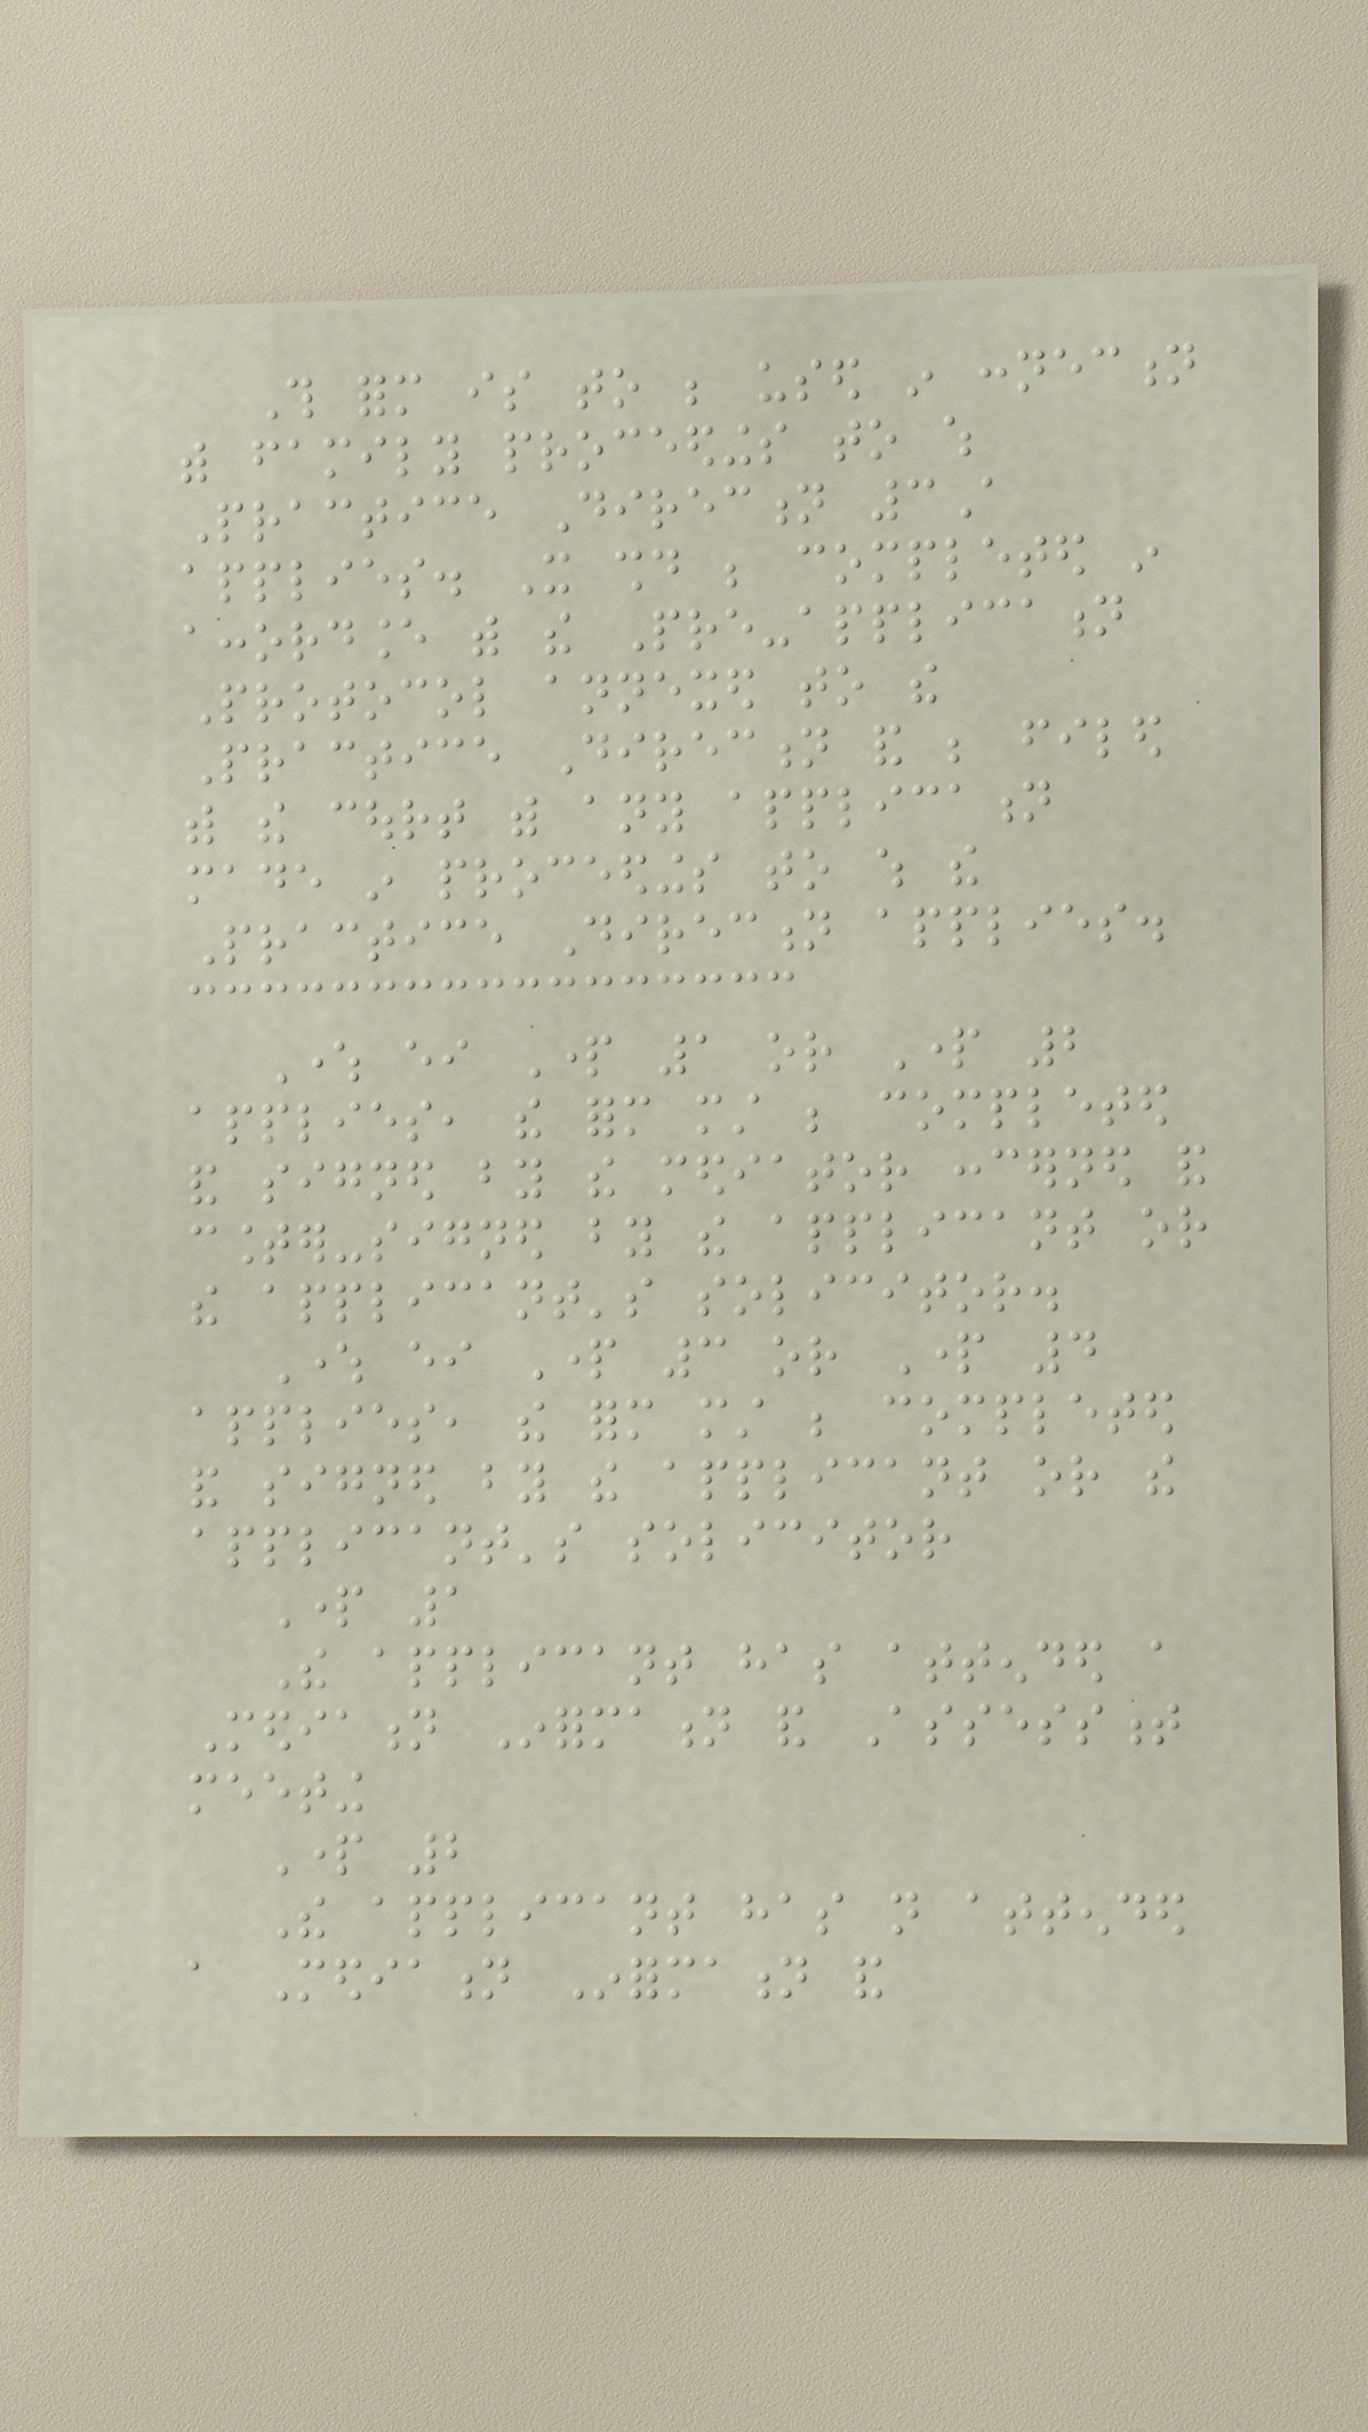This form is to be used in connection
with family proceedings to which
Practice Direction 3A
applies. It should be completed in
accordance with the Pre-application
Protocol annexed to the
Practice Direction and be filed
with the court with any application
made in proceedings to which the
Practice Direction applies.
Where either Part 1 or Part 2
applies, the form must be completed
and signed by the mediator concerned and
counter-signed by the applicant or
the applicant's solicitor.
Where either Part 3 or Part 4
applies, the form must be completed
and signed by the applicant or the
applicant's solicitor
Part 1
The applicant has attended a
Mediation Information and Assessment
meeting
Part 2
The applicant has not attended
a Mediation Information and
